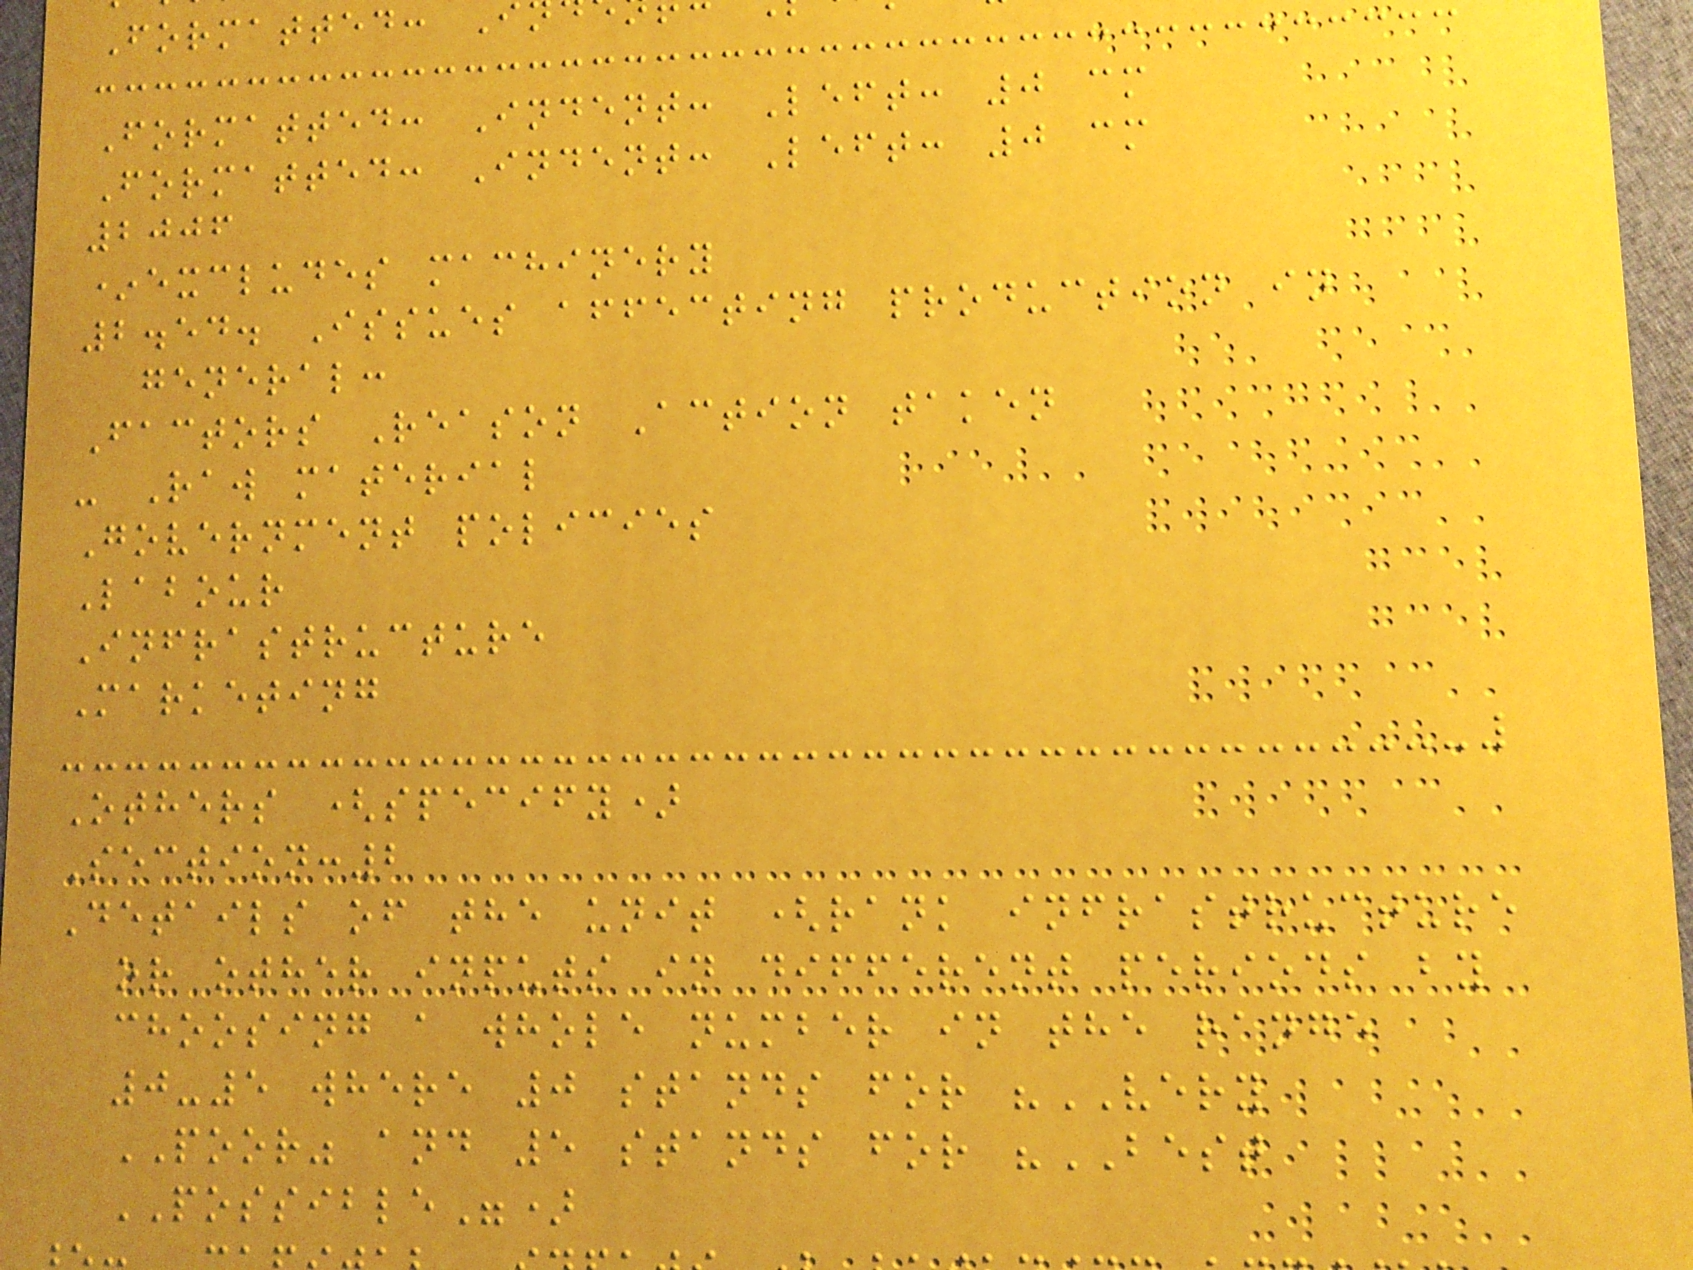Formatted:
Formatted: Indent: Left: 0 cm
Formatted: Indent: Left: 0 cm
2006
*excludes machinery
2.54. Issues affecting production in
general:
Factors Reason Action taken
- Raw material
Government policies
Labour
Infrastructure
Marketing
Others (specify)
Section:2
Details of the unit (rank infrastructure
or other inputs in different periods by
choosing a whole number in the range
0-5 where 0 stands for "VERY
POOR" and 5 stands for "BEST
POSSIBLE")
